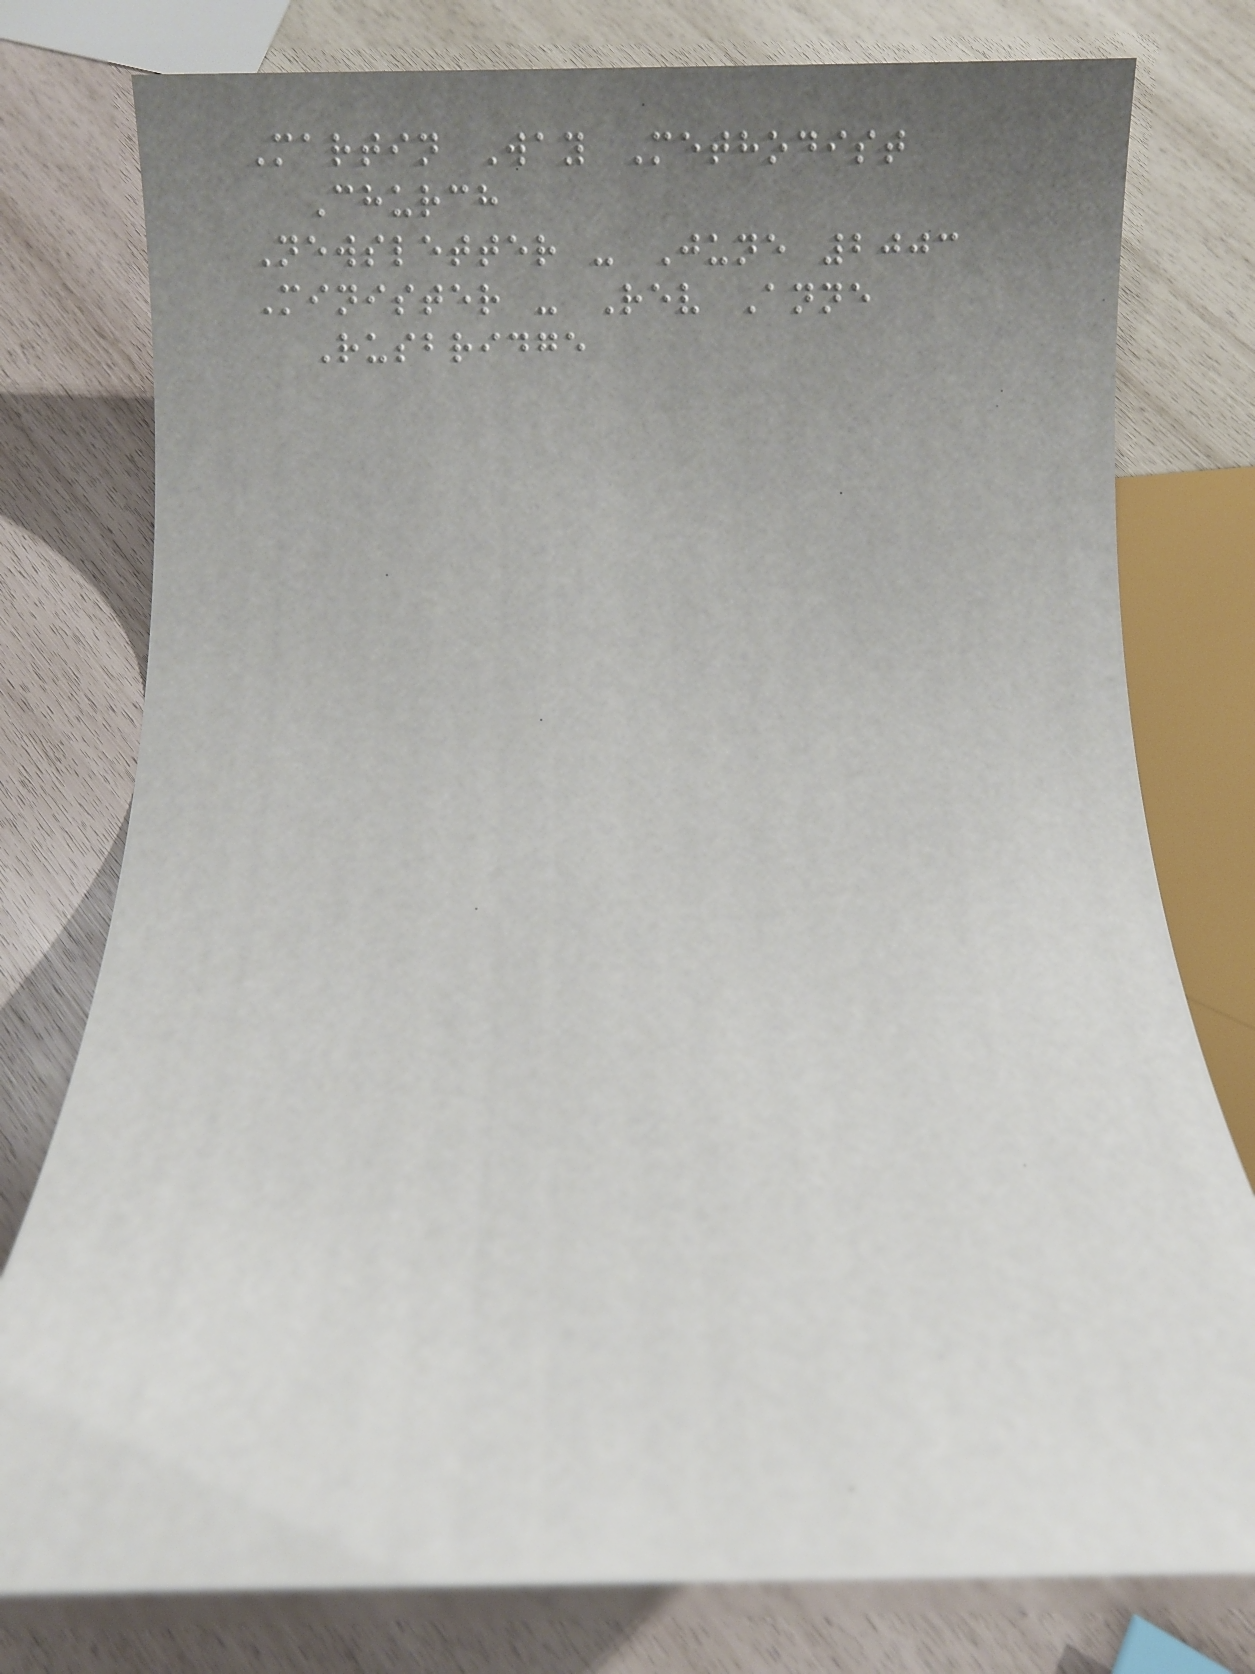Martin Way Methodist
Church
Newsletter - June 2003
Minister - Rev Anne
Rusbridge
